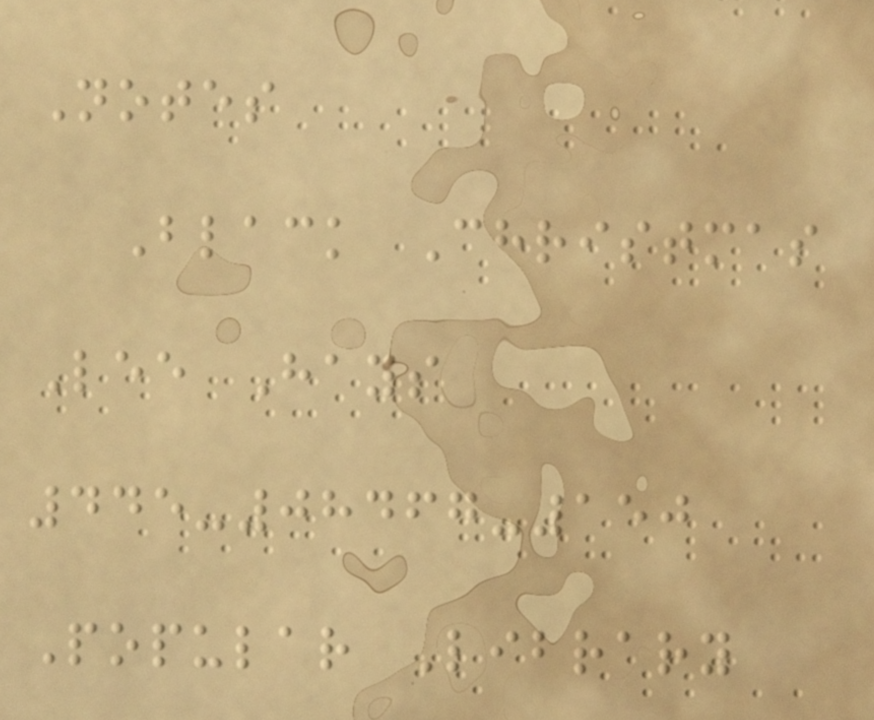Notes
Black Christmas
Lee Hays
445-08467-150
Popular Library
